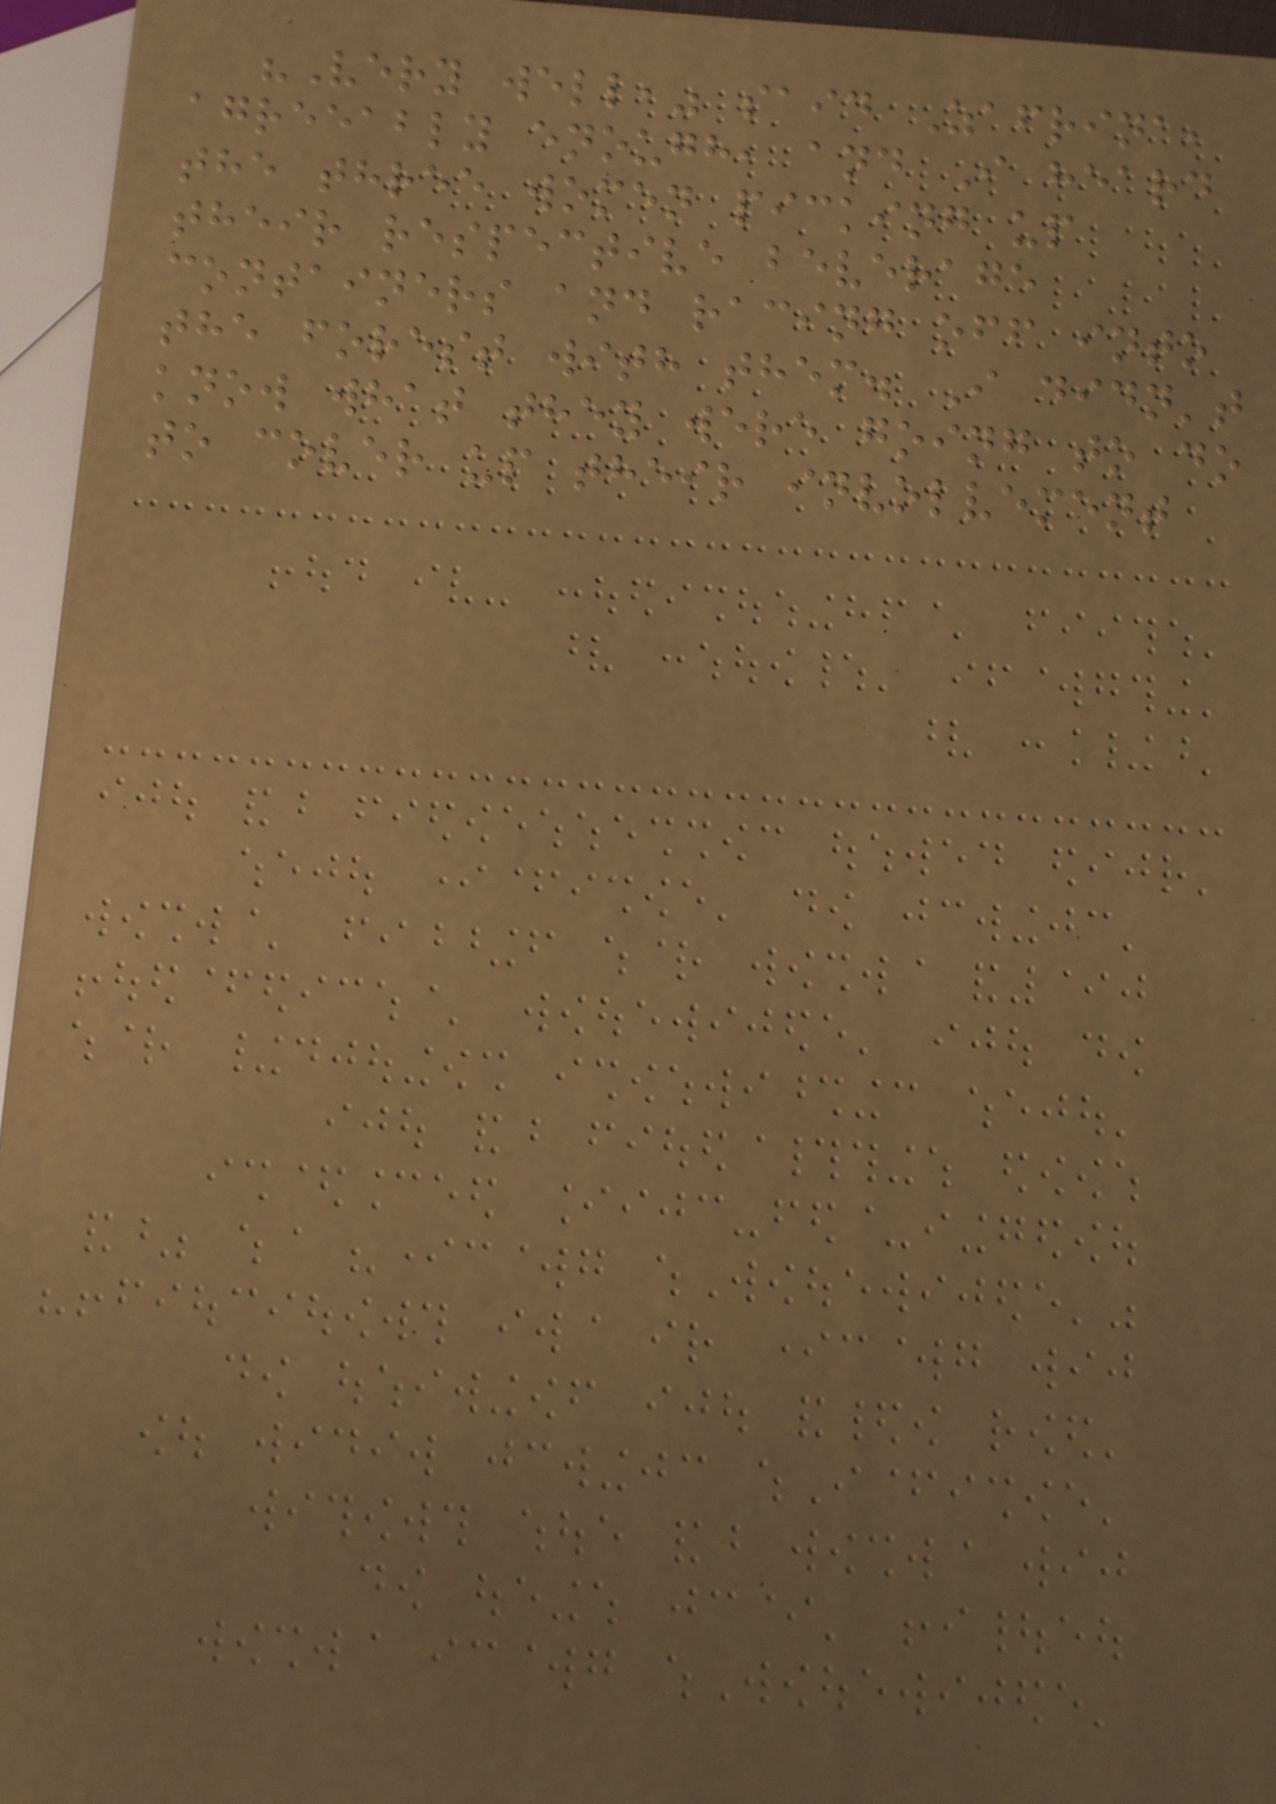"Very well," said Zafrina,
agreeably enough, and I heard
the three women picking up
their respective beverage
containers and racing off into
the forest with them. I didn't
know what they were going to do
to cover up their involvement
